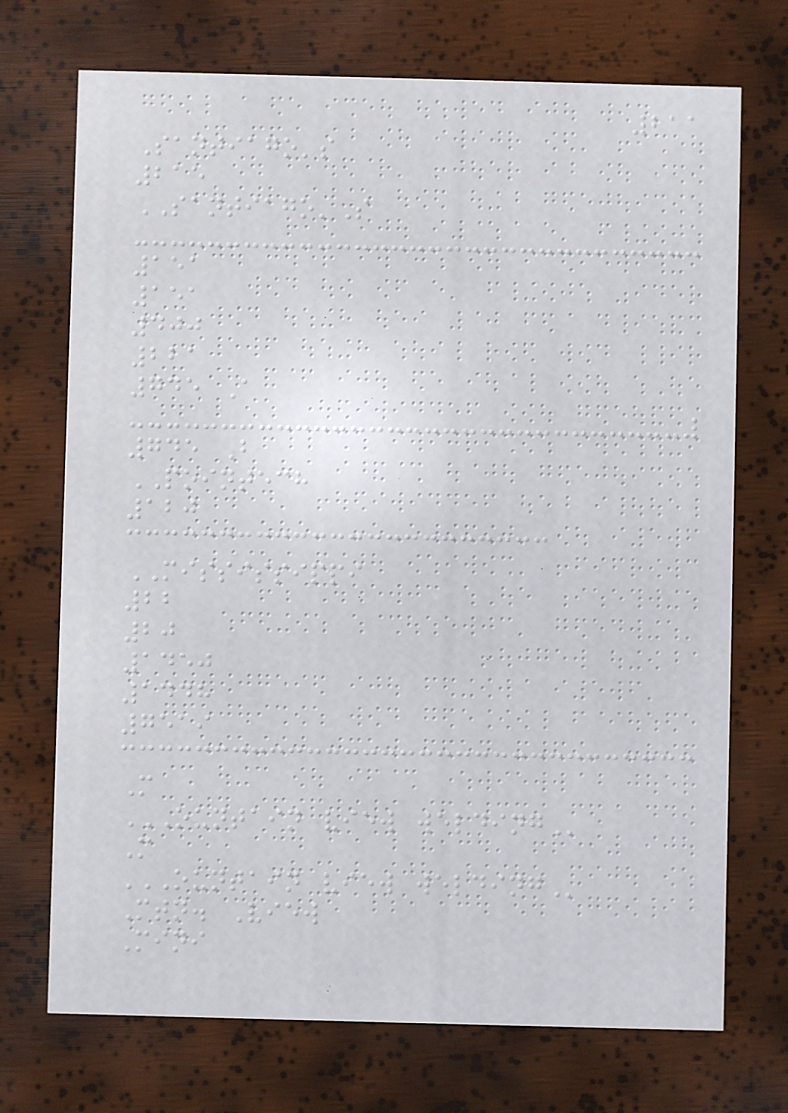211
Santiago's
215
SANTIAGO'S
151
151
400
221
745 A
745 B
POINTECH
120
MISSISSIPPI
22
20
1450
1448
7519
M
OUNTAIN VIEW WELDING
M
OUNTAIN VIEW WELDING
Mtn. View
Mini
